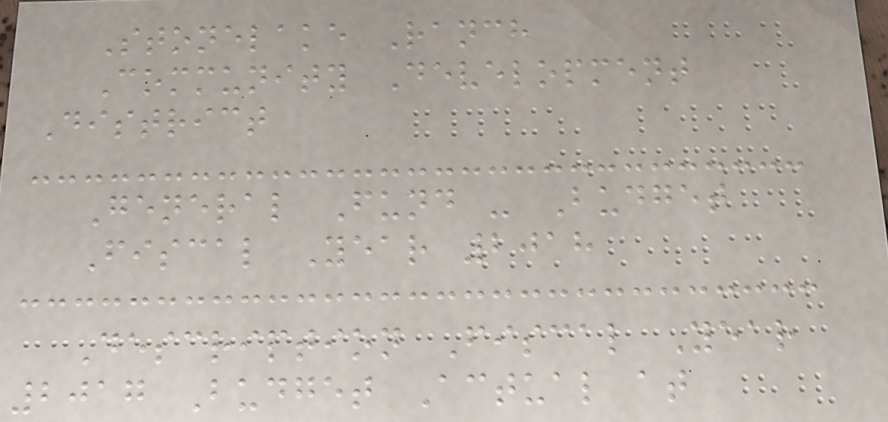Stonelake Ranch
Community Development
District
General Fund - Budget
Fiscal Year 2018
Description Fiscal Year
2017 Budget Actual at
